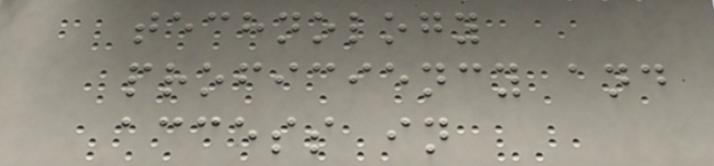technology
proficiency and
access in
